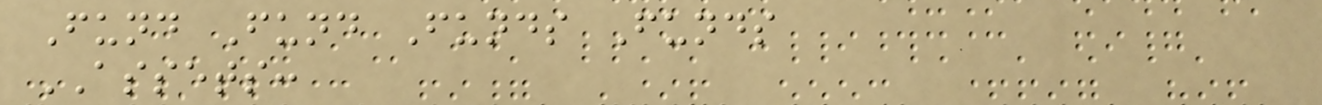Fund Fund Funds Funds
ASSETS:
